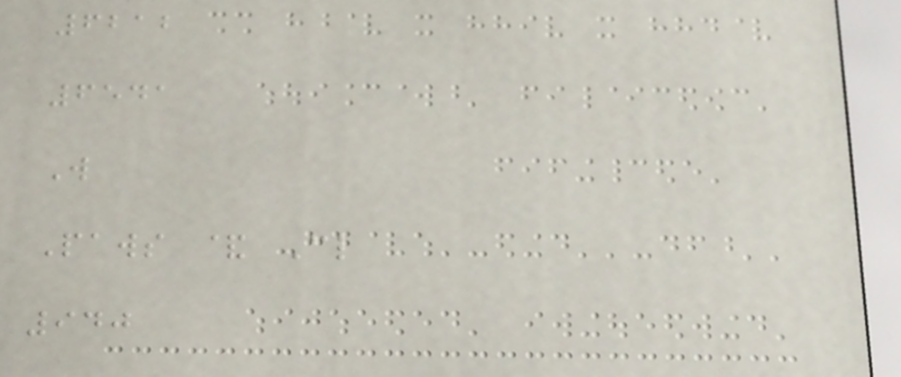6212
6541
W
Paws & Cl
940
